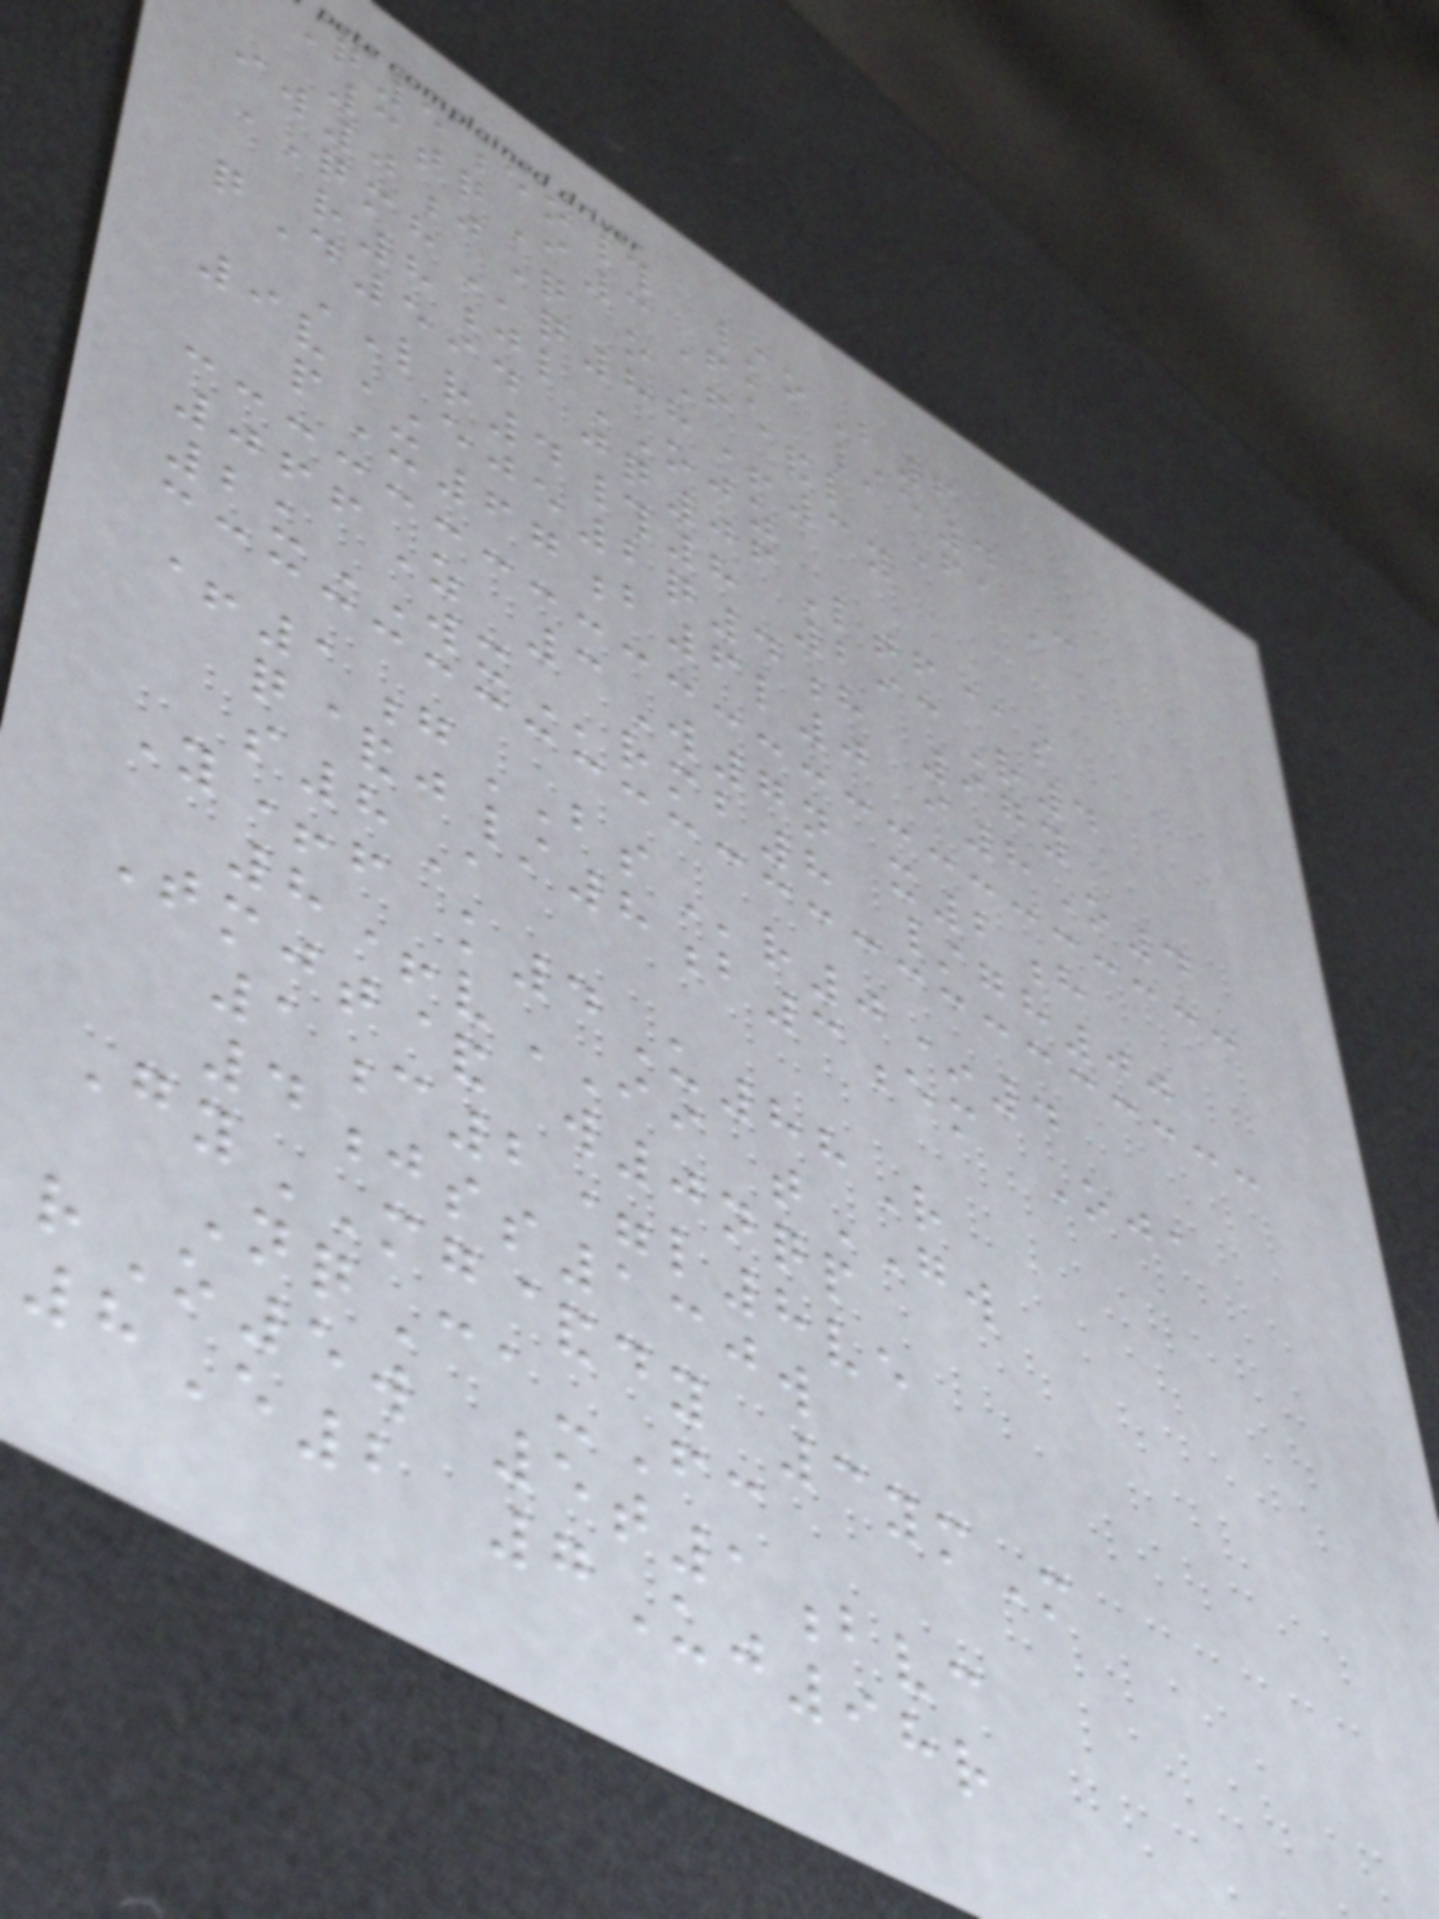Q5eo# /oB6
3tqI3Fk /e4
iw0jQ oF&l FaC
QMHq88+3y
r8jlOJZ
qD594 jq06Ltf@s
LR4#8 293R4
9vEJE2q4h 97y
pX67b6l0 i8O4
066Z 3W7n x2h
2uWXrmb8 /gh00
+1gBSr0*4
q&j/8b3em Oja
s8A
Y+f k4U88R
8+vII tGW
Tmjt& w0nqp
1c2=l8ve
4jss130w
GyMG&dy 3ymM
NqCa-Fc
rO5w 5t1bvc
8E2 7Uj98r
